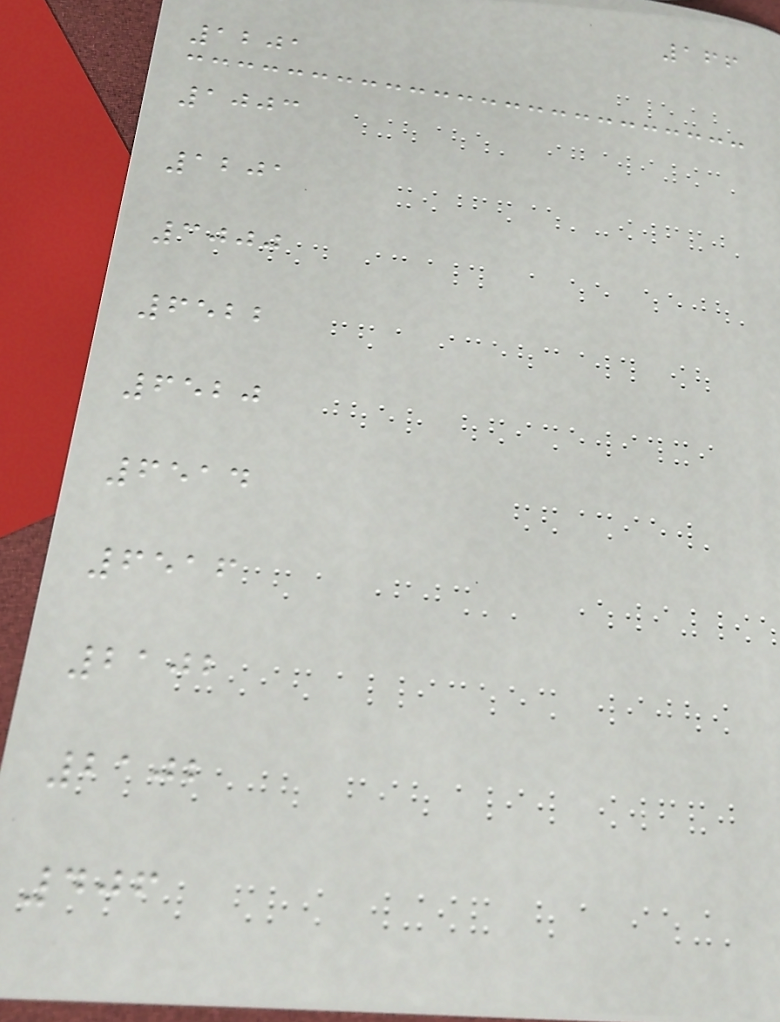166
1201
1003
1201
3000
6522
6520
6514
6516
2102
2102
406
